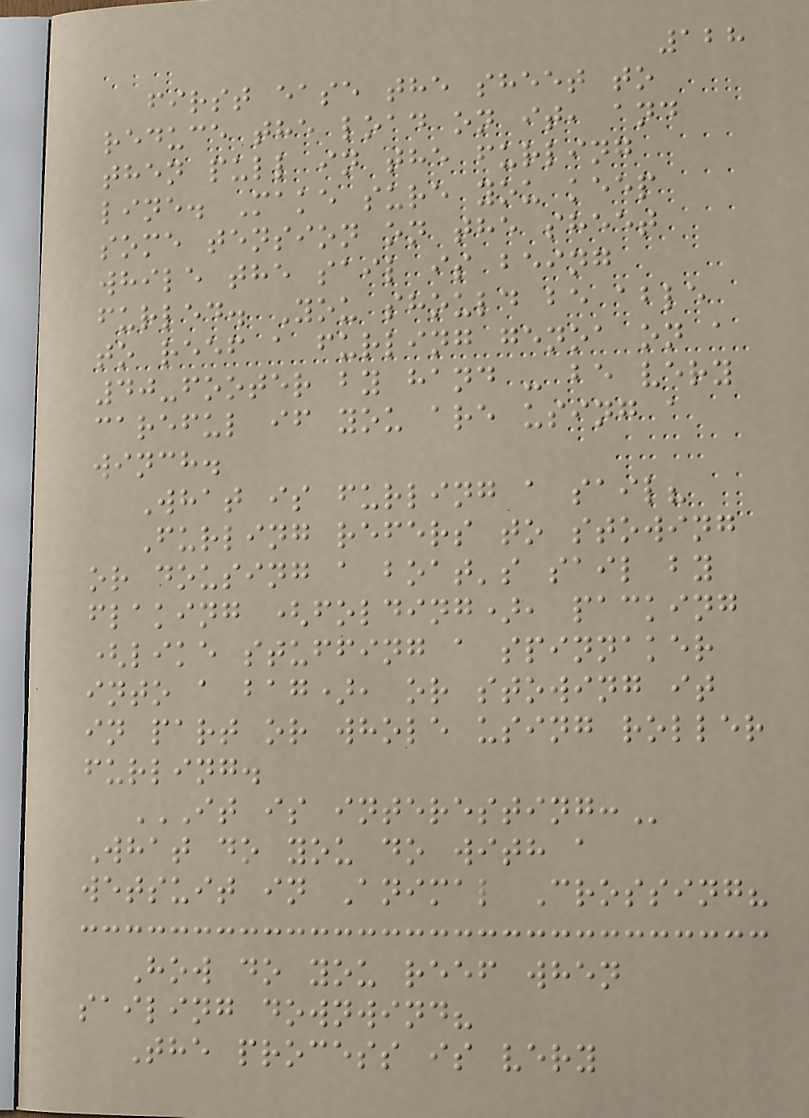128
first ease the sheet to
reduce the load on it, and
then pull in the furling
line. Make sure you keep
some tension on the sheet
while the sail is being
furled. You should be able
to reef a furling genoa on a
40-footer by hand - be very
careful if you are using a
winch.
What is furling a sail?
Furling refers to stowing
or dousing a boat's sail by
flaking (folding), packing
(like stuffing a spinnaker
into a bag), or stowing it
in part or whole using roller
furling.
IT IS INTERESTING:
What do you do with a
wetsuit in Animal Crossing?
How do you reef when
sailing downwind?
The process is very
